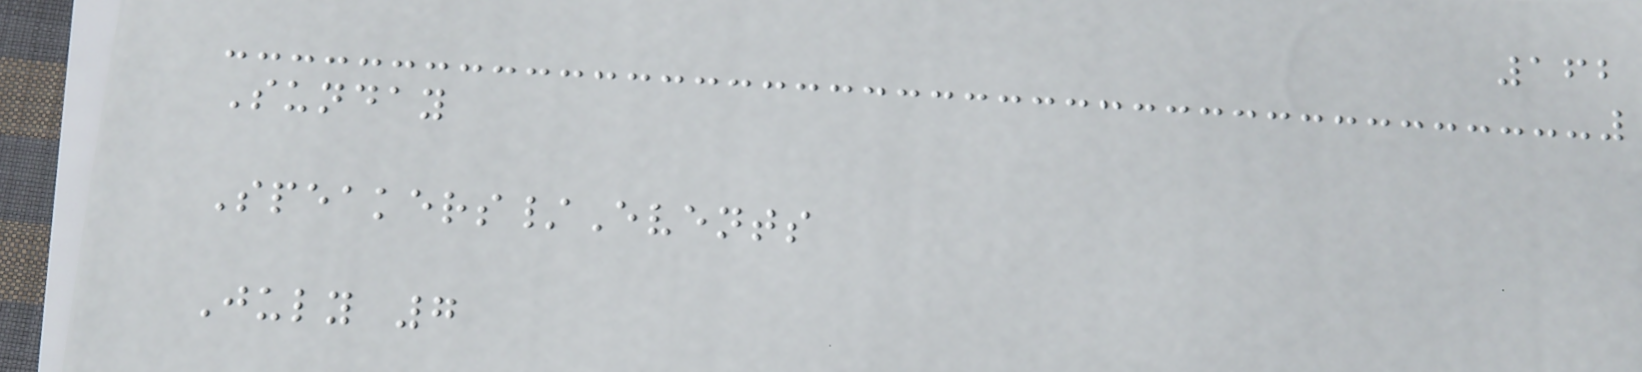162
Sunday
Speakers/Events
July 7
